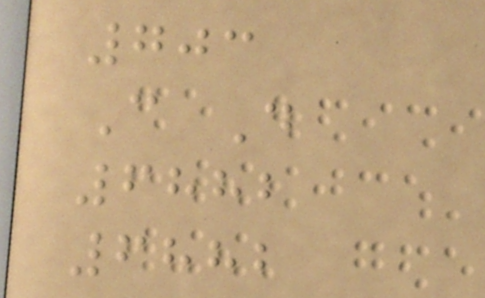703
C D
6882
6882
